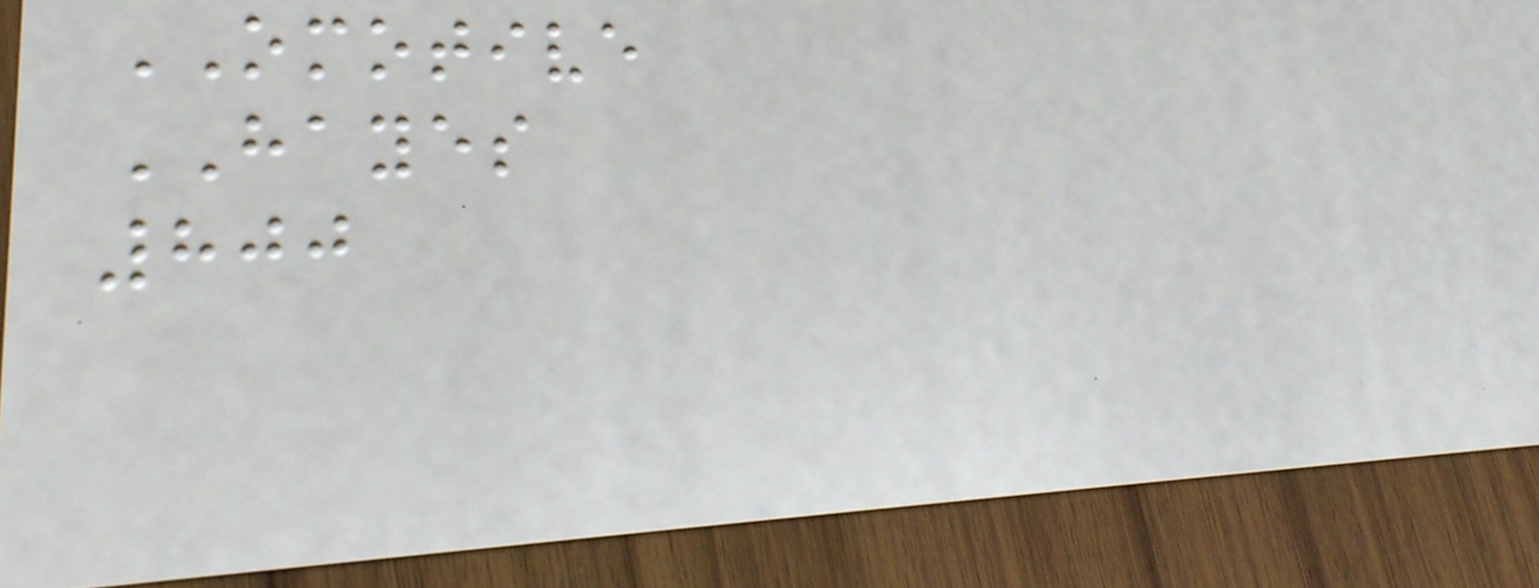OMOTIVE
HAYES
800
